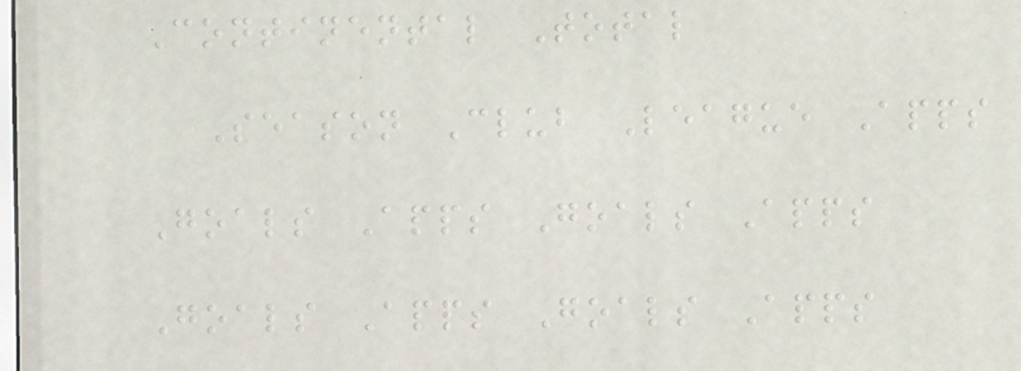Continental Total
Season Club League Apps
Goals Apps Goals Apps
Goals Apps Goals Apps
